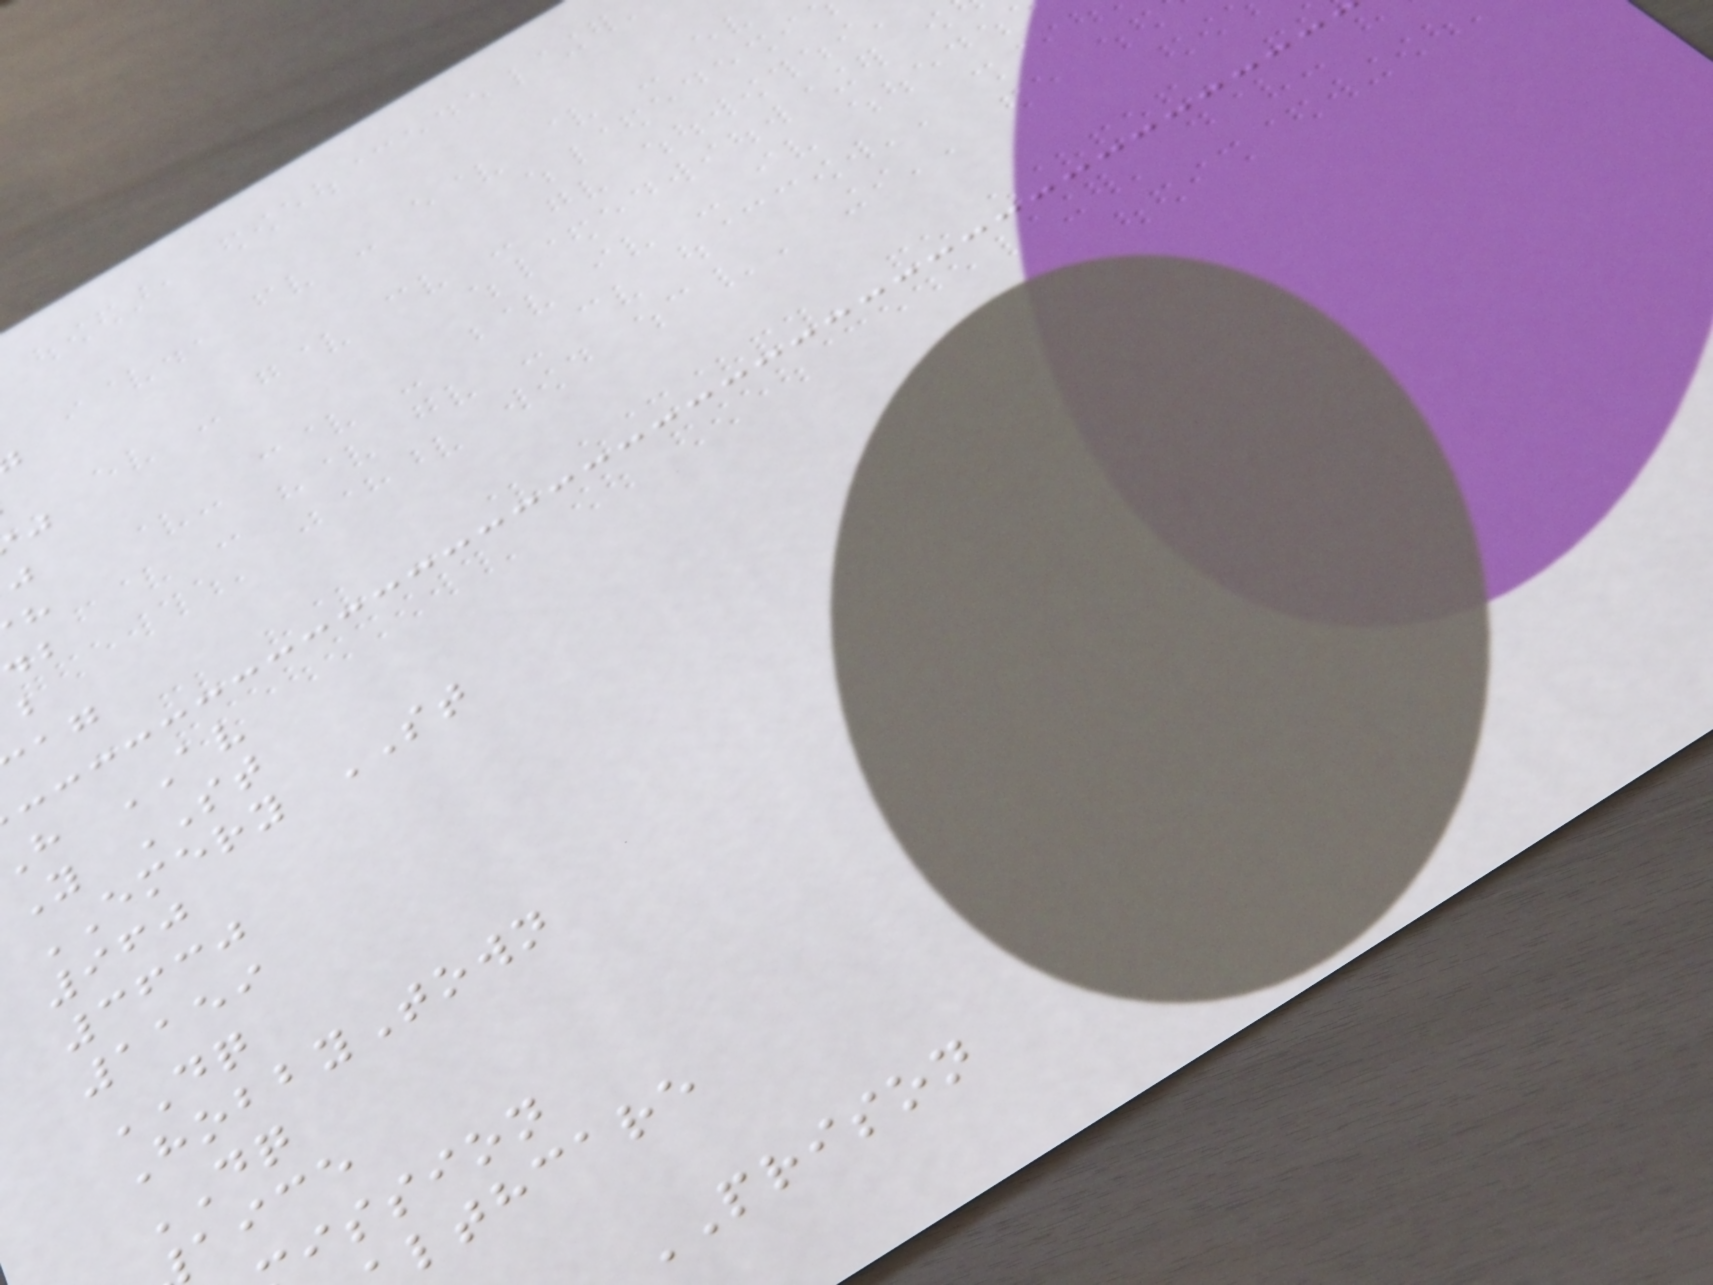h AV
Y ST
EMERY ST
960
3630
1159
DQ
HobbyTown
DQ
aice
ission
lthcare
PRISON
